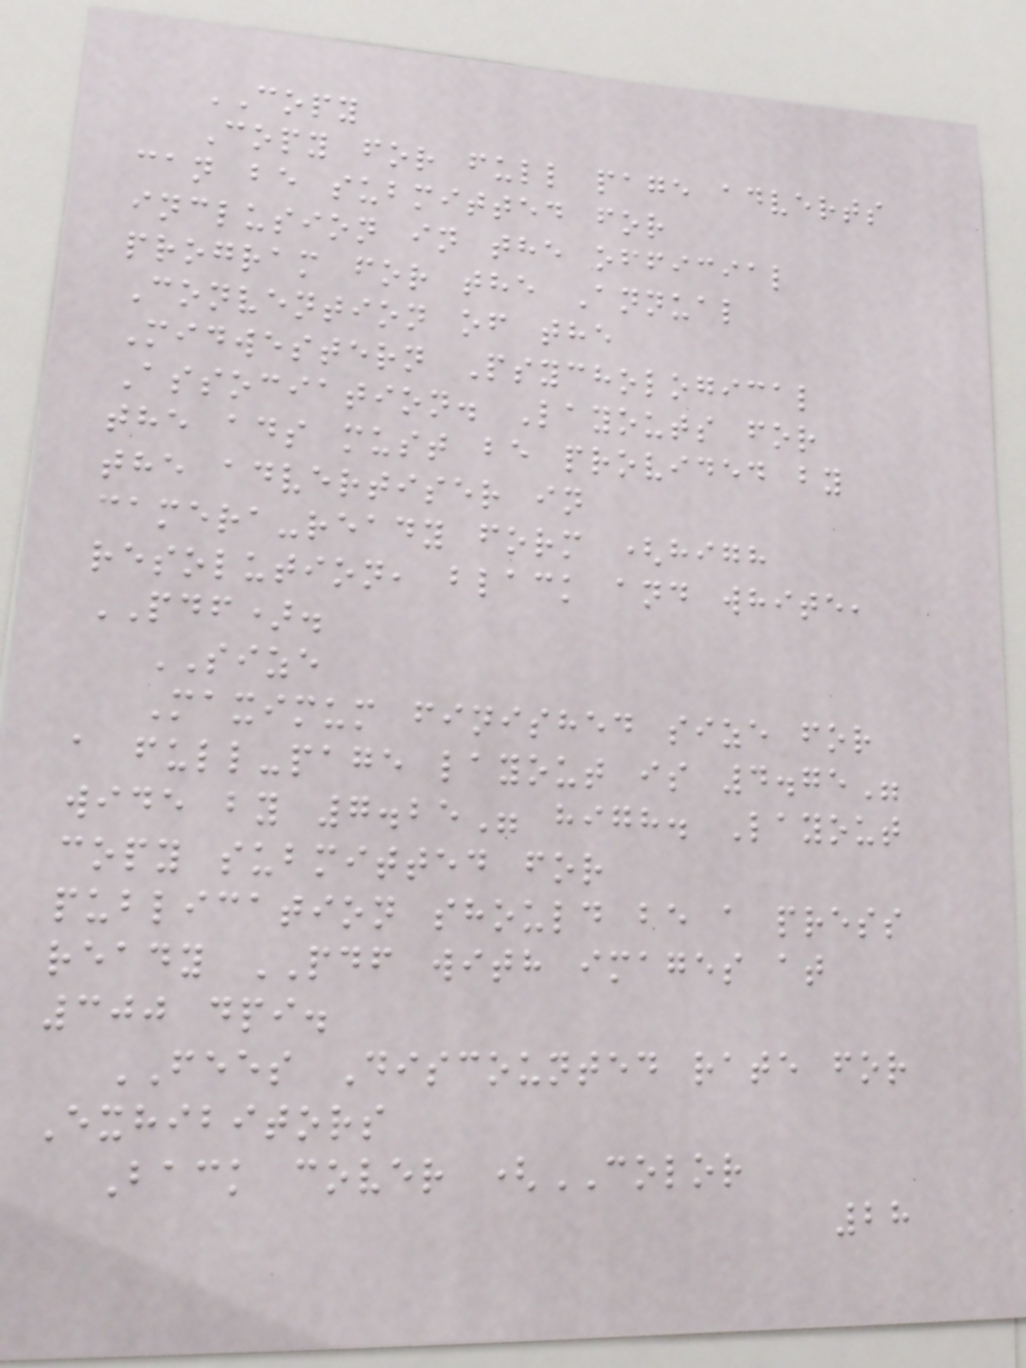COPY
Copy for full page adverts
can be submitted for
inclusion in the official
program for the Annual
Convention of the
Midwestern Psychological
Association. Layouts for
the ads must be provided by
the advertiser in
camera-ready form (high
resolution, black and white,
PDF).
SIZE
Maximum finished size for
a full-page layout is 4.75"
wide by 7.25" high. Layout
copy submitted for
publication should be a press
ready PDF with images at
300 dpi.
FEES Discounted rate for
Exhibitors
Back cover (COLOR
28
